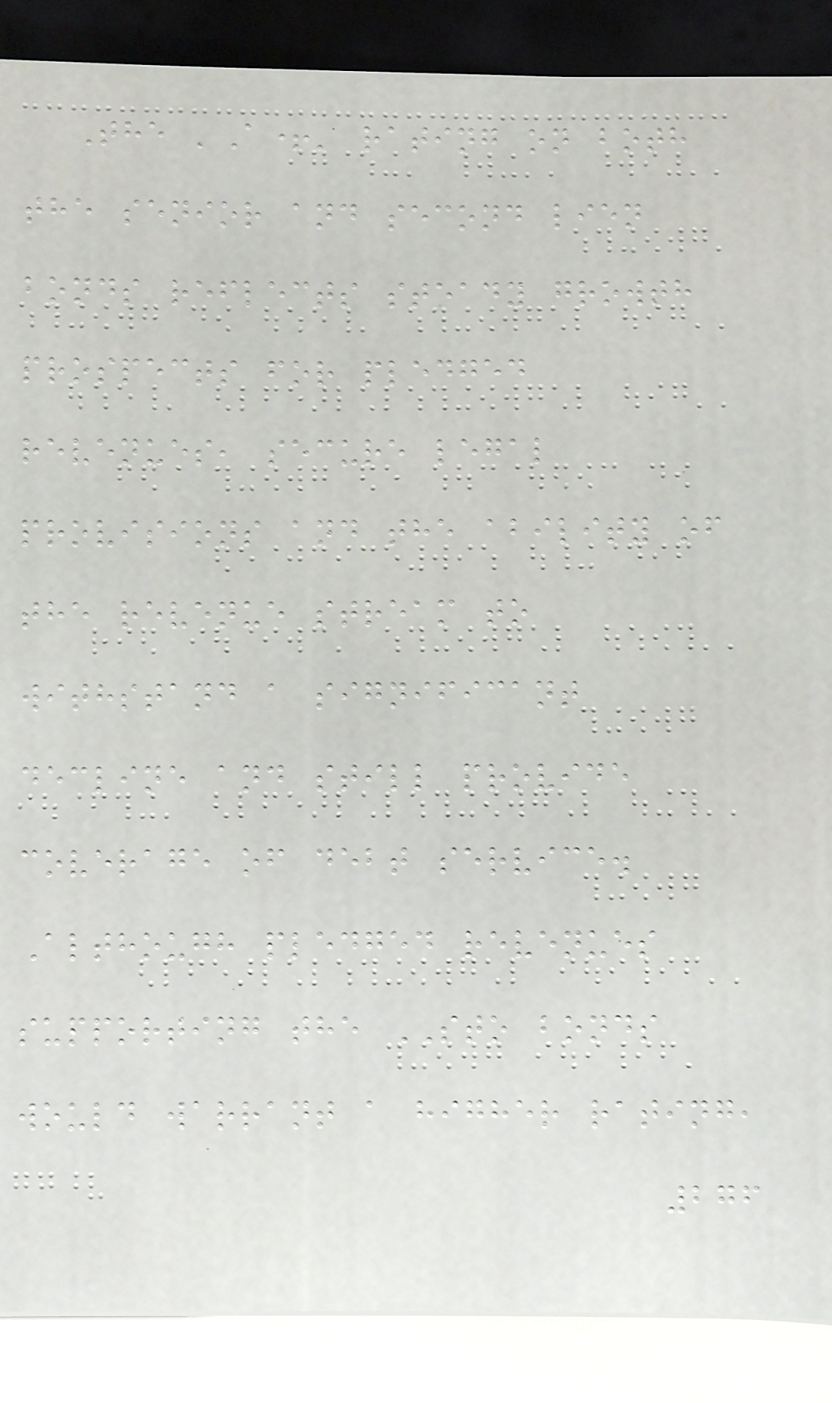The 'A+' rating on both
the senior and second lien
bonds reflects steady growth
prospects for pledged
revenues, secure legal
provisions and the ability of
the revenue stream to
withstand a significant
decline and still provide
coverage of debt service.
Although pledged revenues
supporting the STO bonds
would warrant a higher rating,
276
